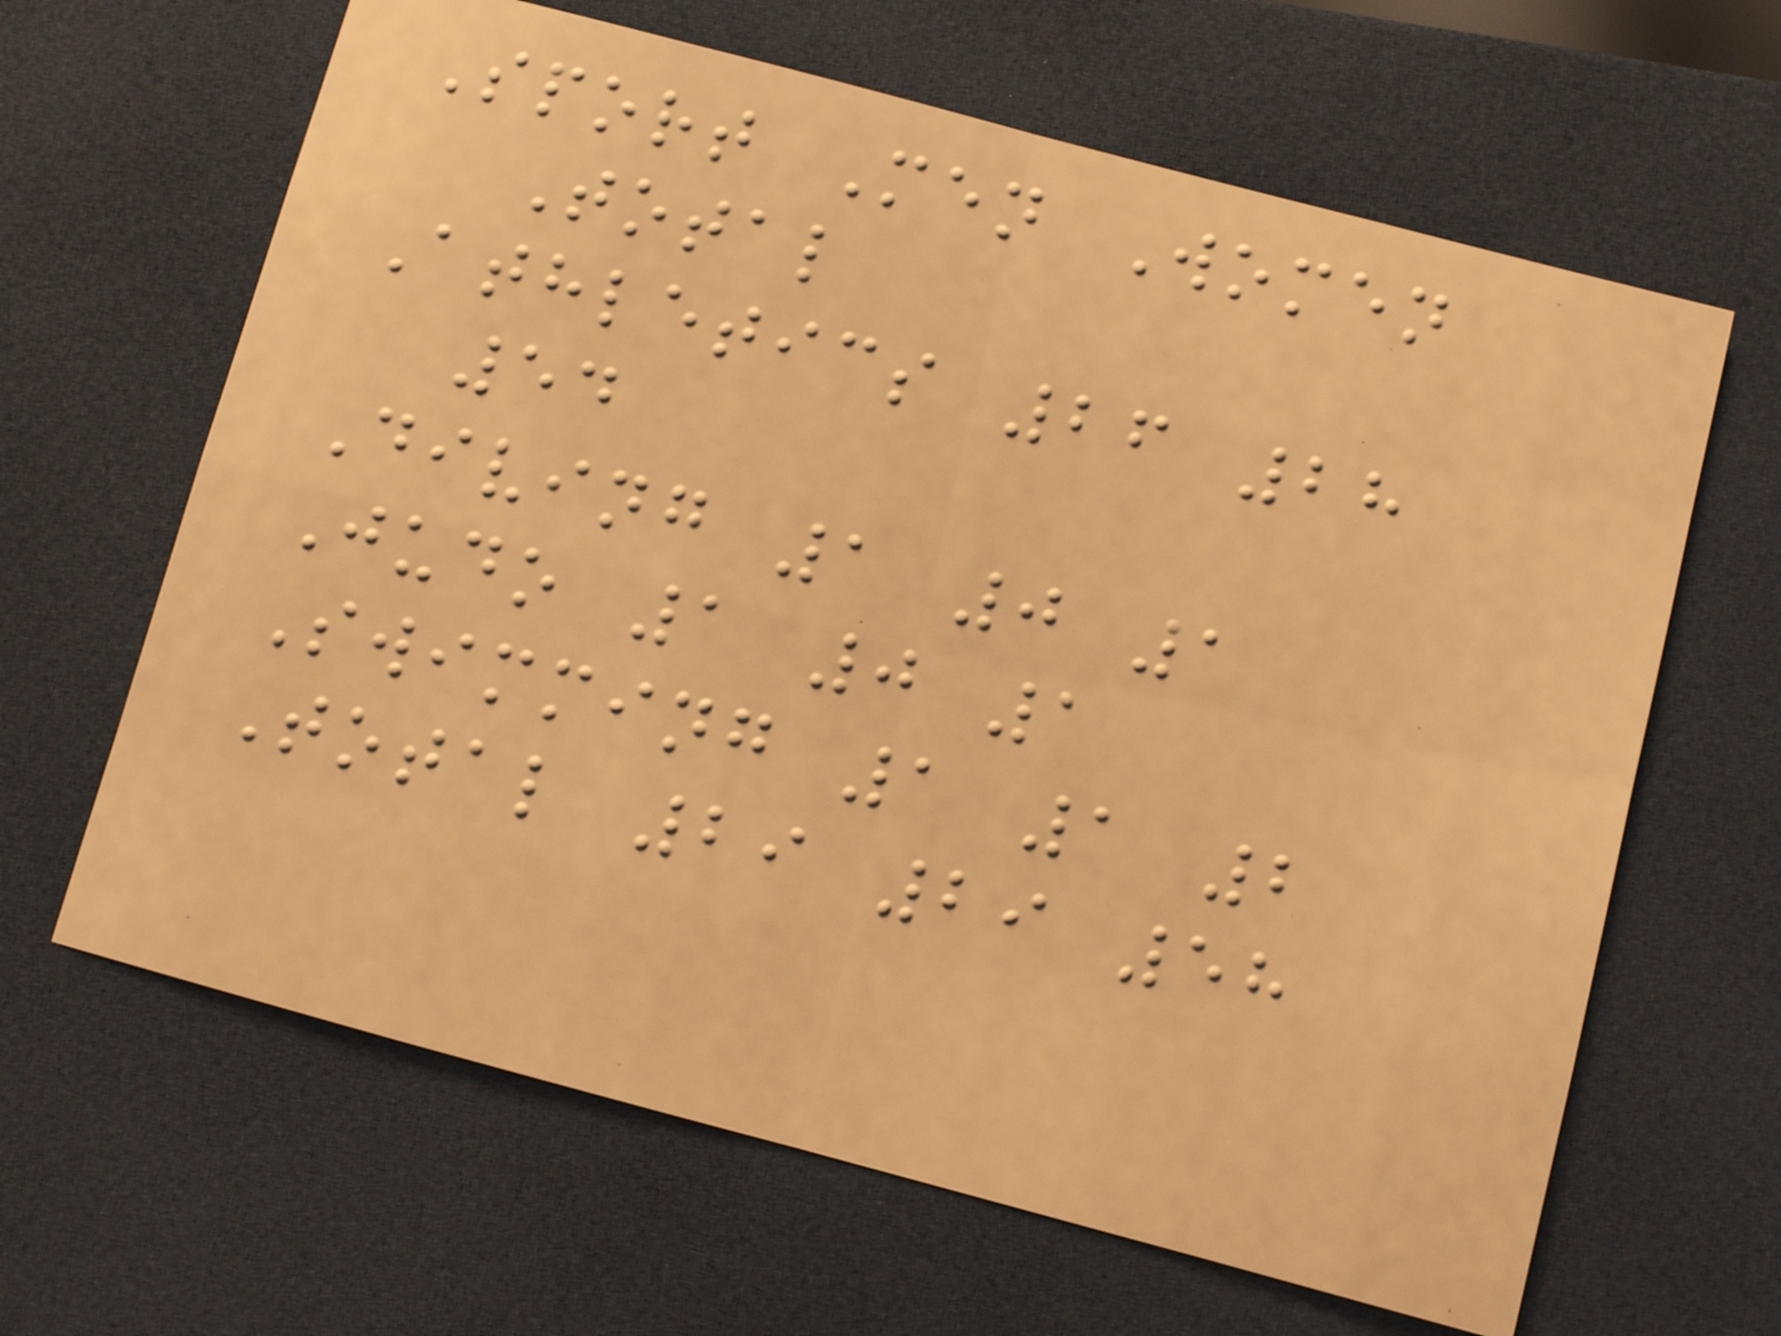Sport Men Women
Total
Athletics 26 28
54
Diving 1 0 1
Judo 1 0 1
Swimming 1 1 2
Total 29 29 58
